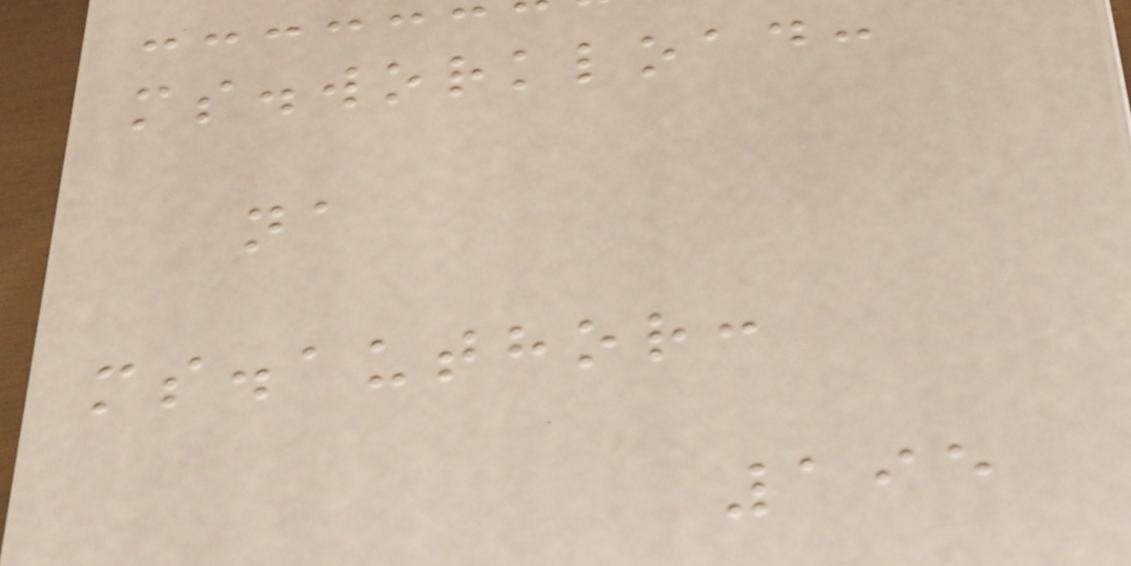ms.workload:
na
ms.author:
195
